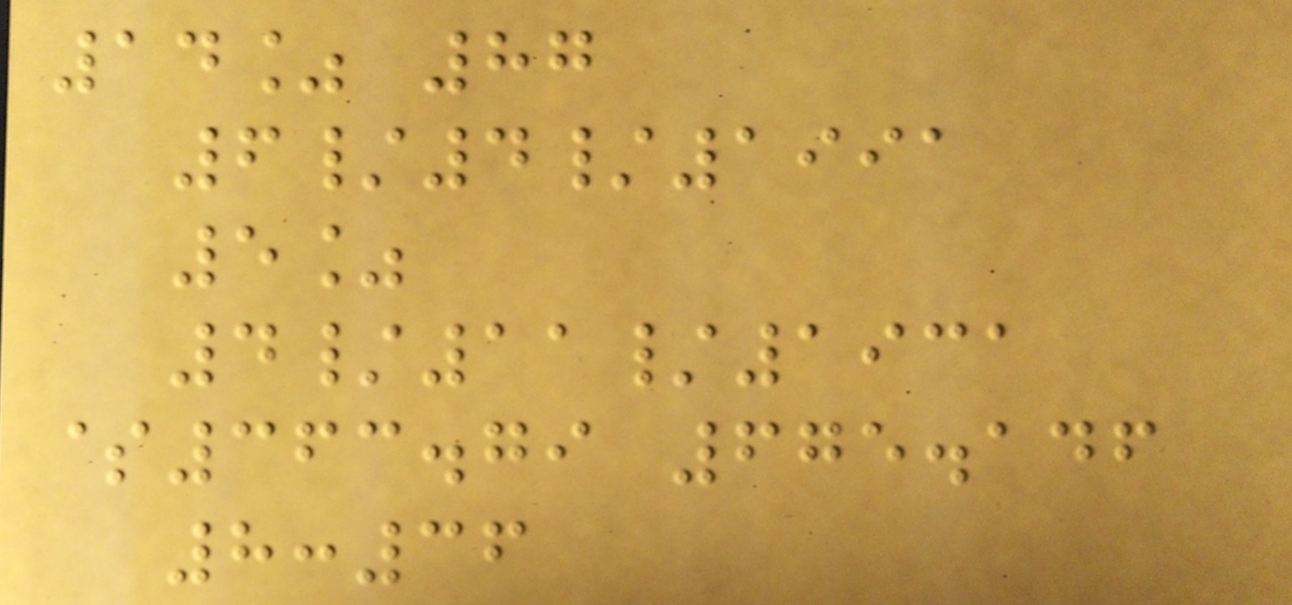14% 87
6/4/1991
5%
4/11/1931
$363.79 675.146
8:36
